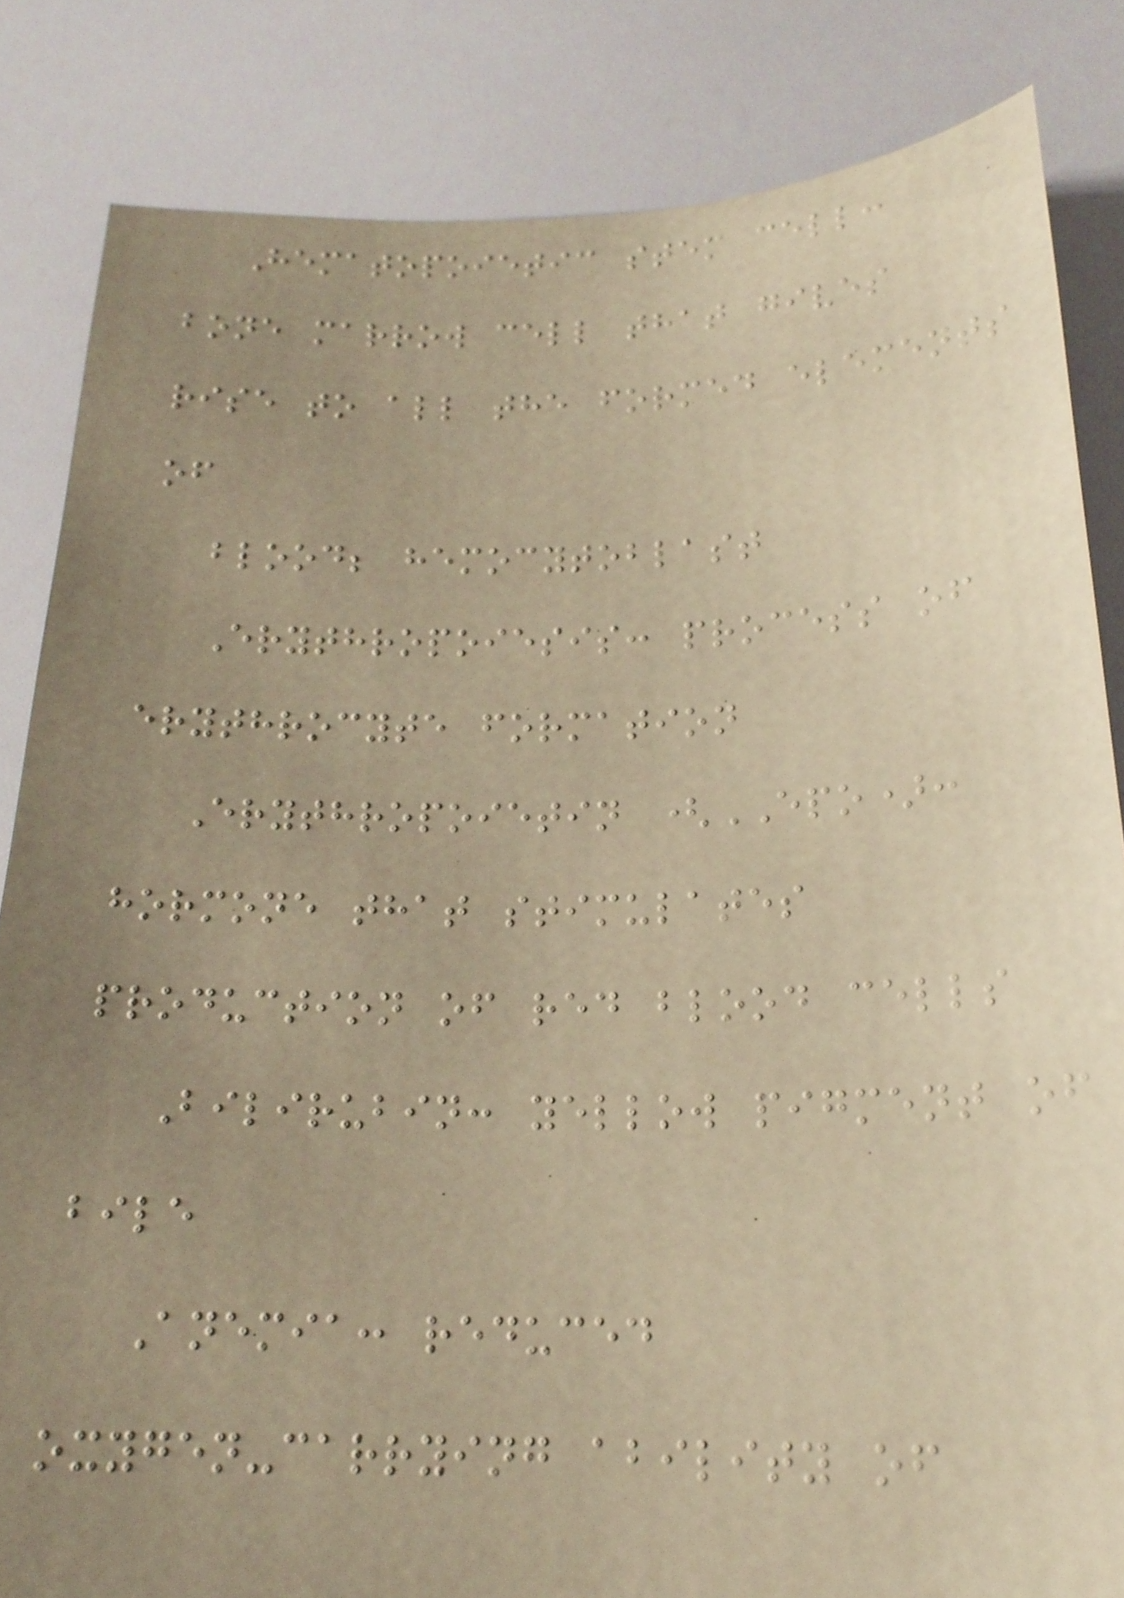Hematopoietic stem cell:
bone marrow cell that gives
rise to all the formed elements
of
blood; hemocytoblast
Erythropoiesis: process of
erythrocyte formation
Erythropoietin (EPO):
hormone that stimulates
production of red blood cells
Bilirubin: yellow pigment of
bile
Anemia: reduced
oxygen-carrying ability of
